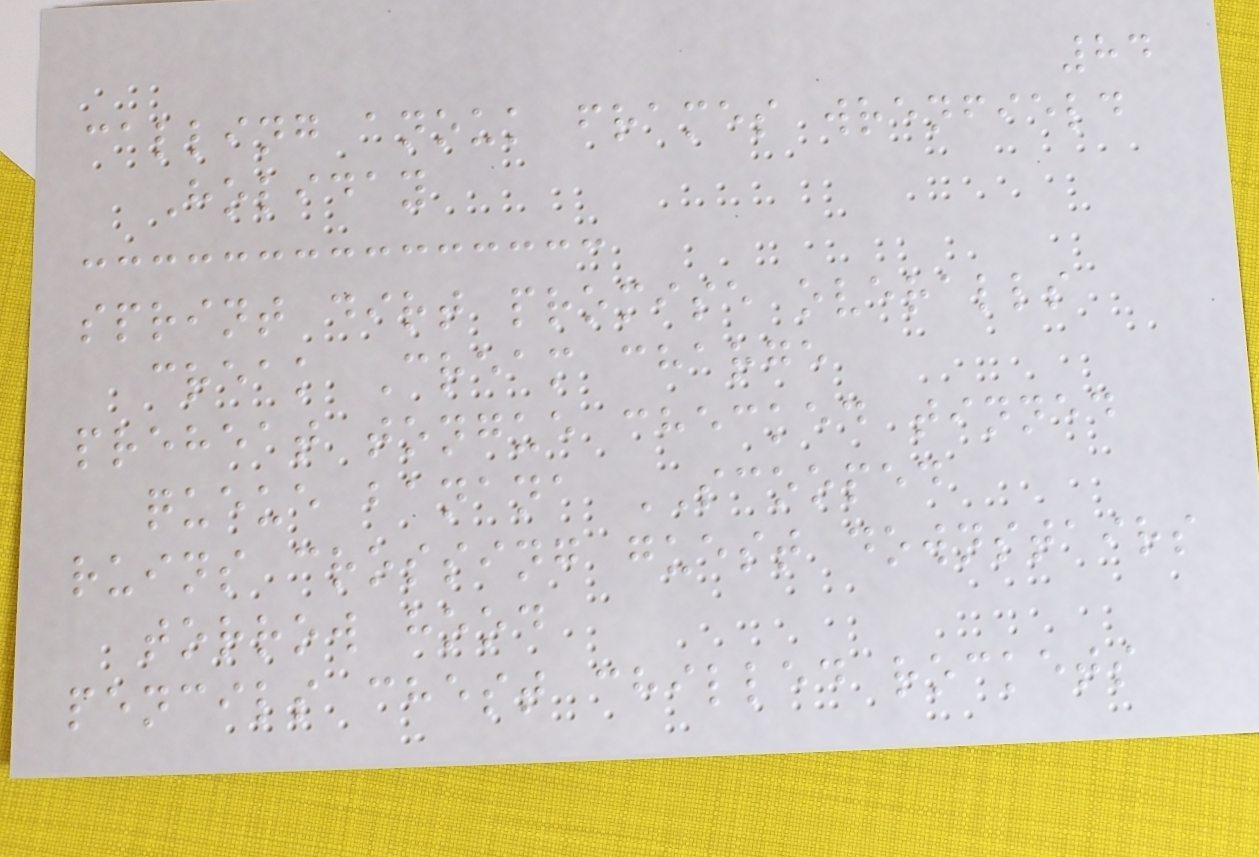84
calling anouk frames wrenfield
Holiday
sprint dirt promise overalls
creak Cream charge
preheat tongue checked tinned
queue banana SCOOPED
ruins crossing guest downstairs
torrow hood
pencils chest chilled rockets
